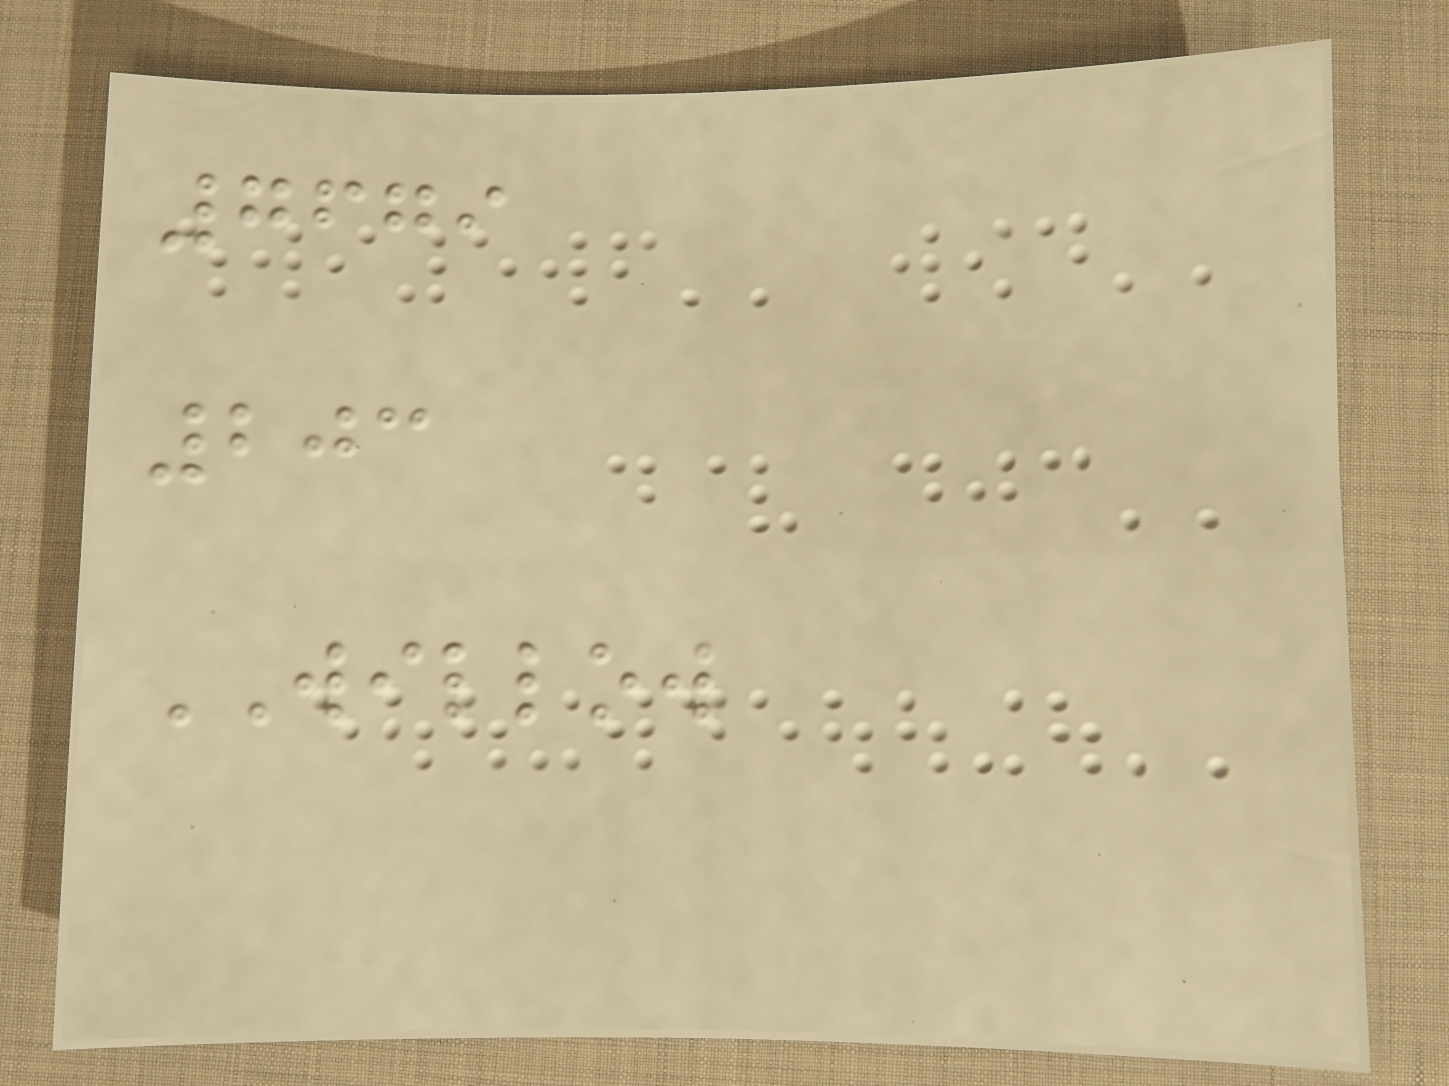7679
203
WILLOW
